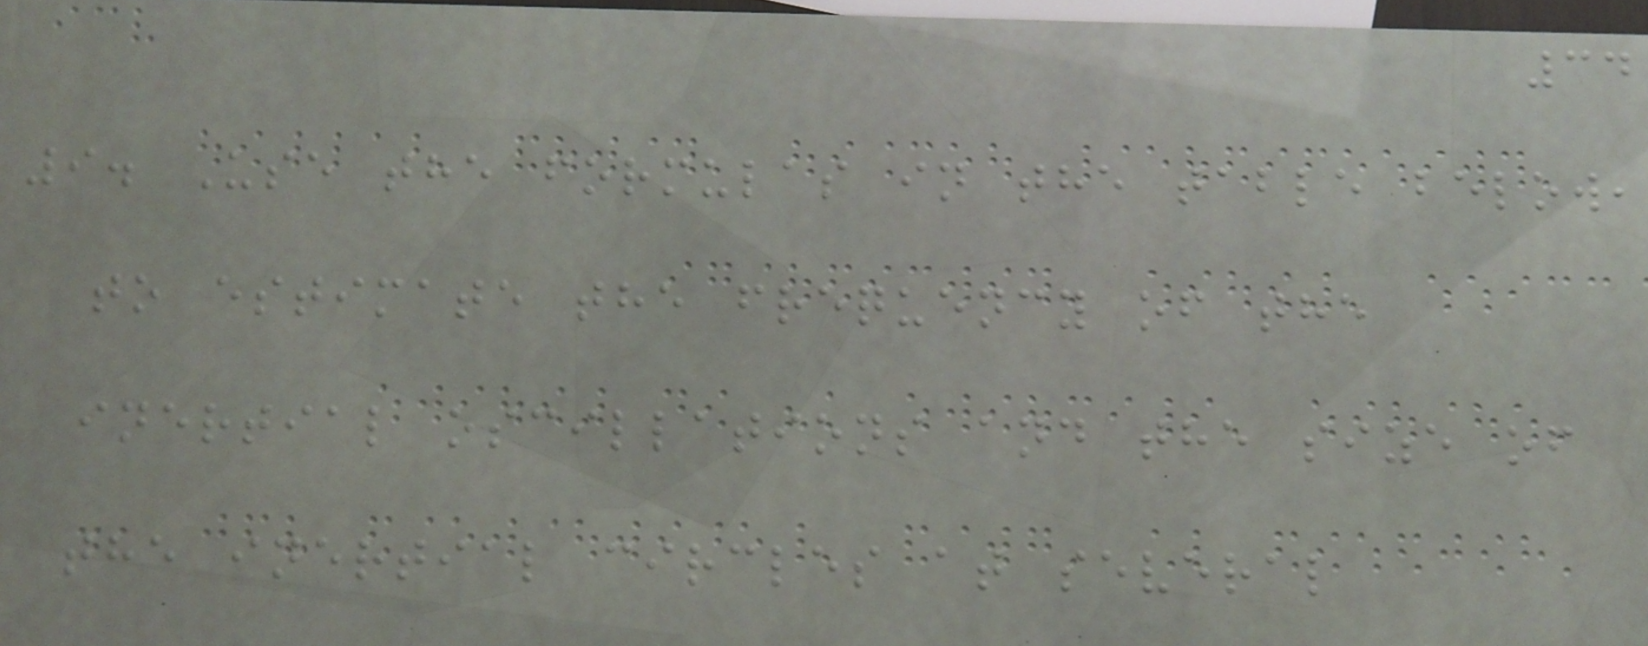34
9. Use the formulas in the table below,
to estimate the frequency of the
inertial oscillations and the size of
the inertial circles at several
